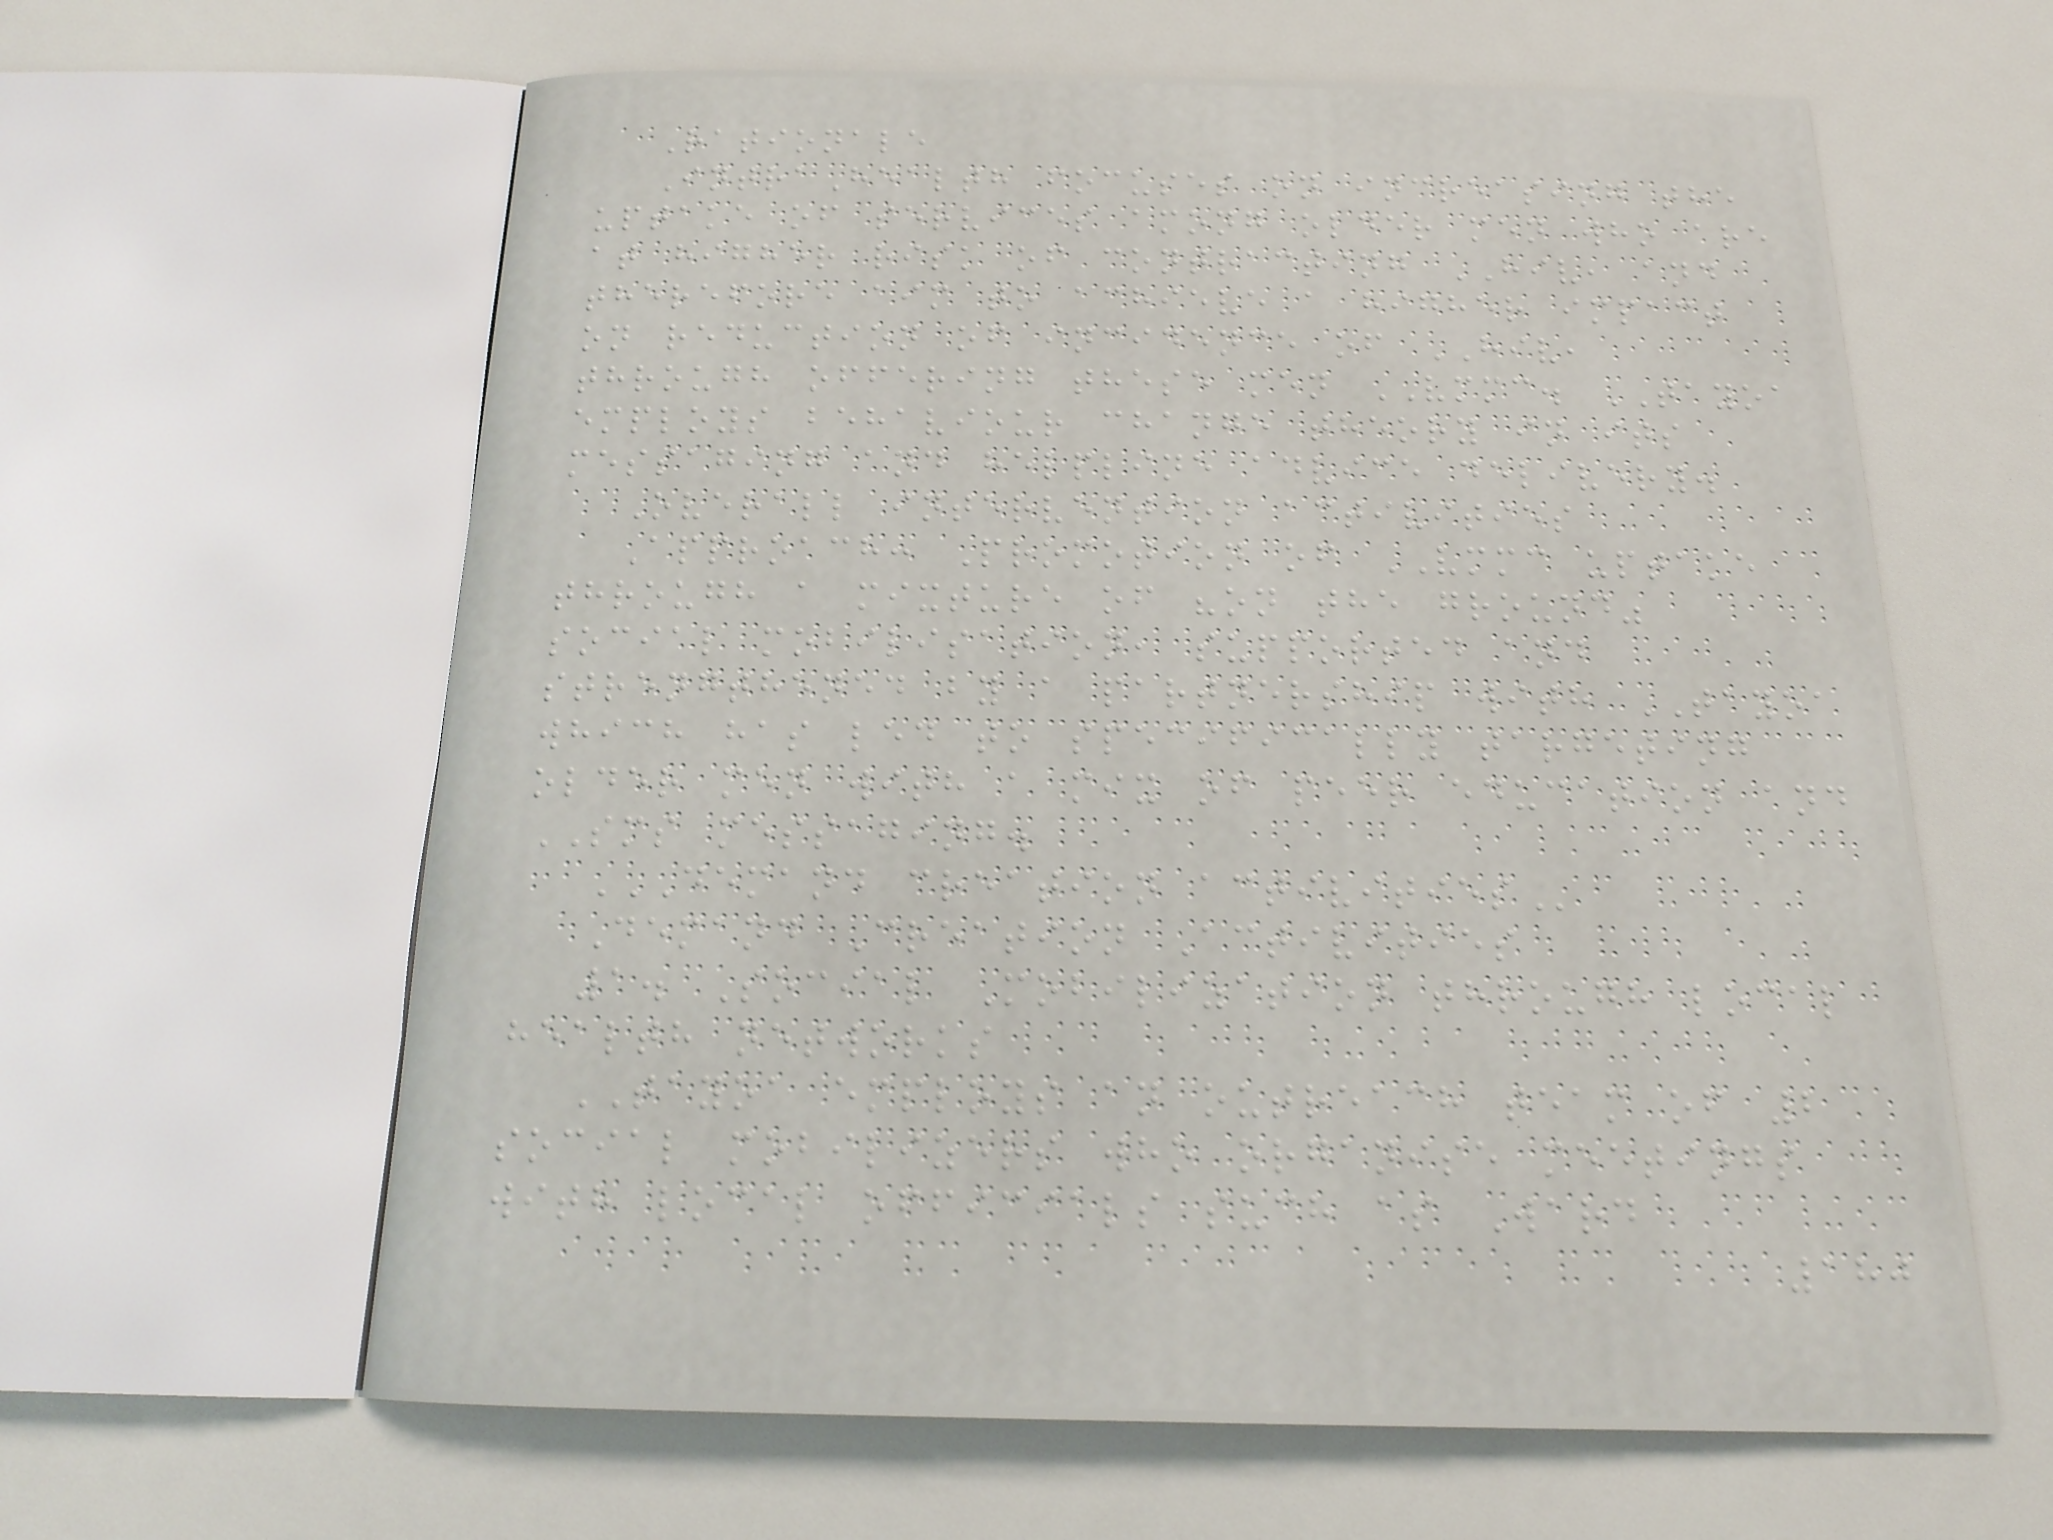Rationale
IntraHealth focuses on increasing the
uptake of services among older men who are
at higher risk of contracting HIV, and
therefore aim to achieve a higher impact
on reduction of incidence of HIV,
through offering these men VMMC. TAYOA
employs behaviour change theory in its
messaging and helpline advice delivery.
Overall intervention activities
Approach: Promotion of VMMC uptake
through a mixture of "on the ground"
social mobilisation, supported and
strengthened by a partnership with TAYOA
which has led to specifically targeting
older men with a mix of peer education and
SMS messaging.
DEMAND CREATION ACTIVITIES
Demand Creation Activities
1. Social Mobilization through local
health networks
TAYOA employs an outreach team of 2
social mobilizers who organise meetings
with local officials such as Ward
180
